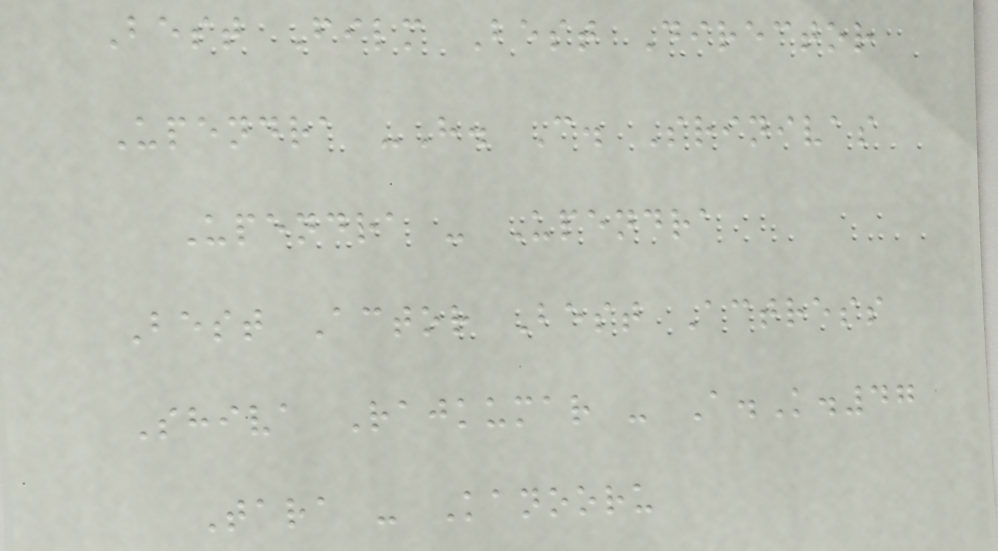Best Film Best Director
Upendra -H. C. Srinivas
Upendra - Upendra
Best Actor Best Actress
Shiva Rajkumar - A.K.47
Tara - Kanooru
